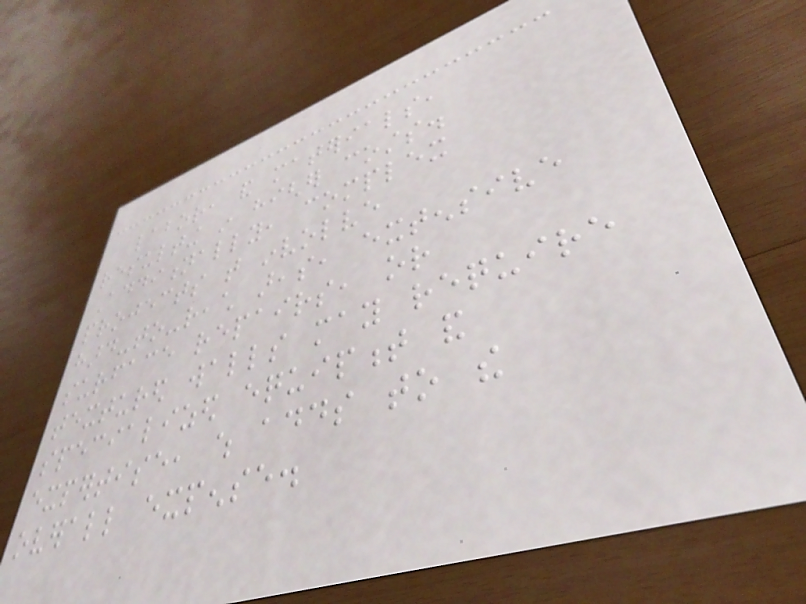labor, and materials,
resulting in higher costs.
Additionally, complex
projects that involve
hard-to-reach areas, extensive
surface repairs, or
textured walls may require
specialized equipment and
expertise, which adds to the
overall expense.
